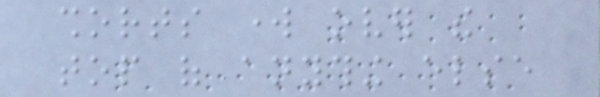shorts work over the
top of anything else
